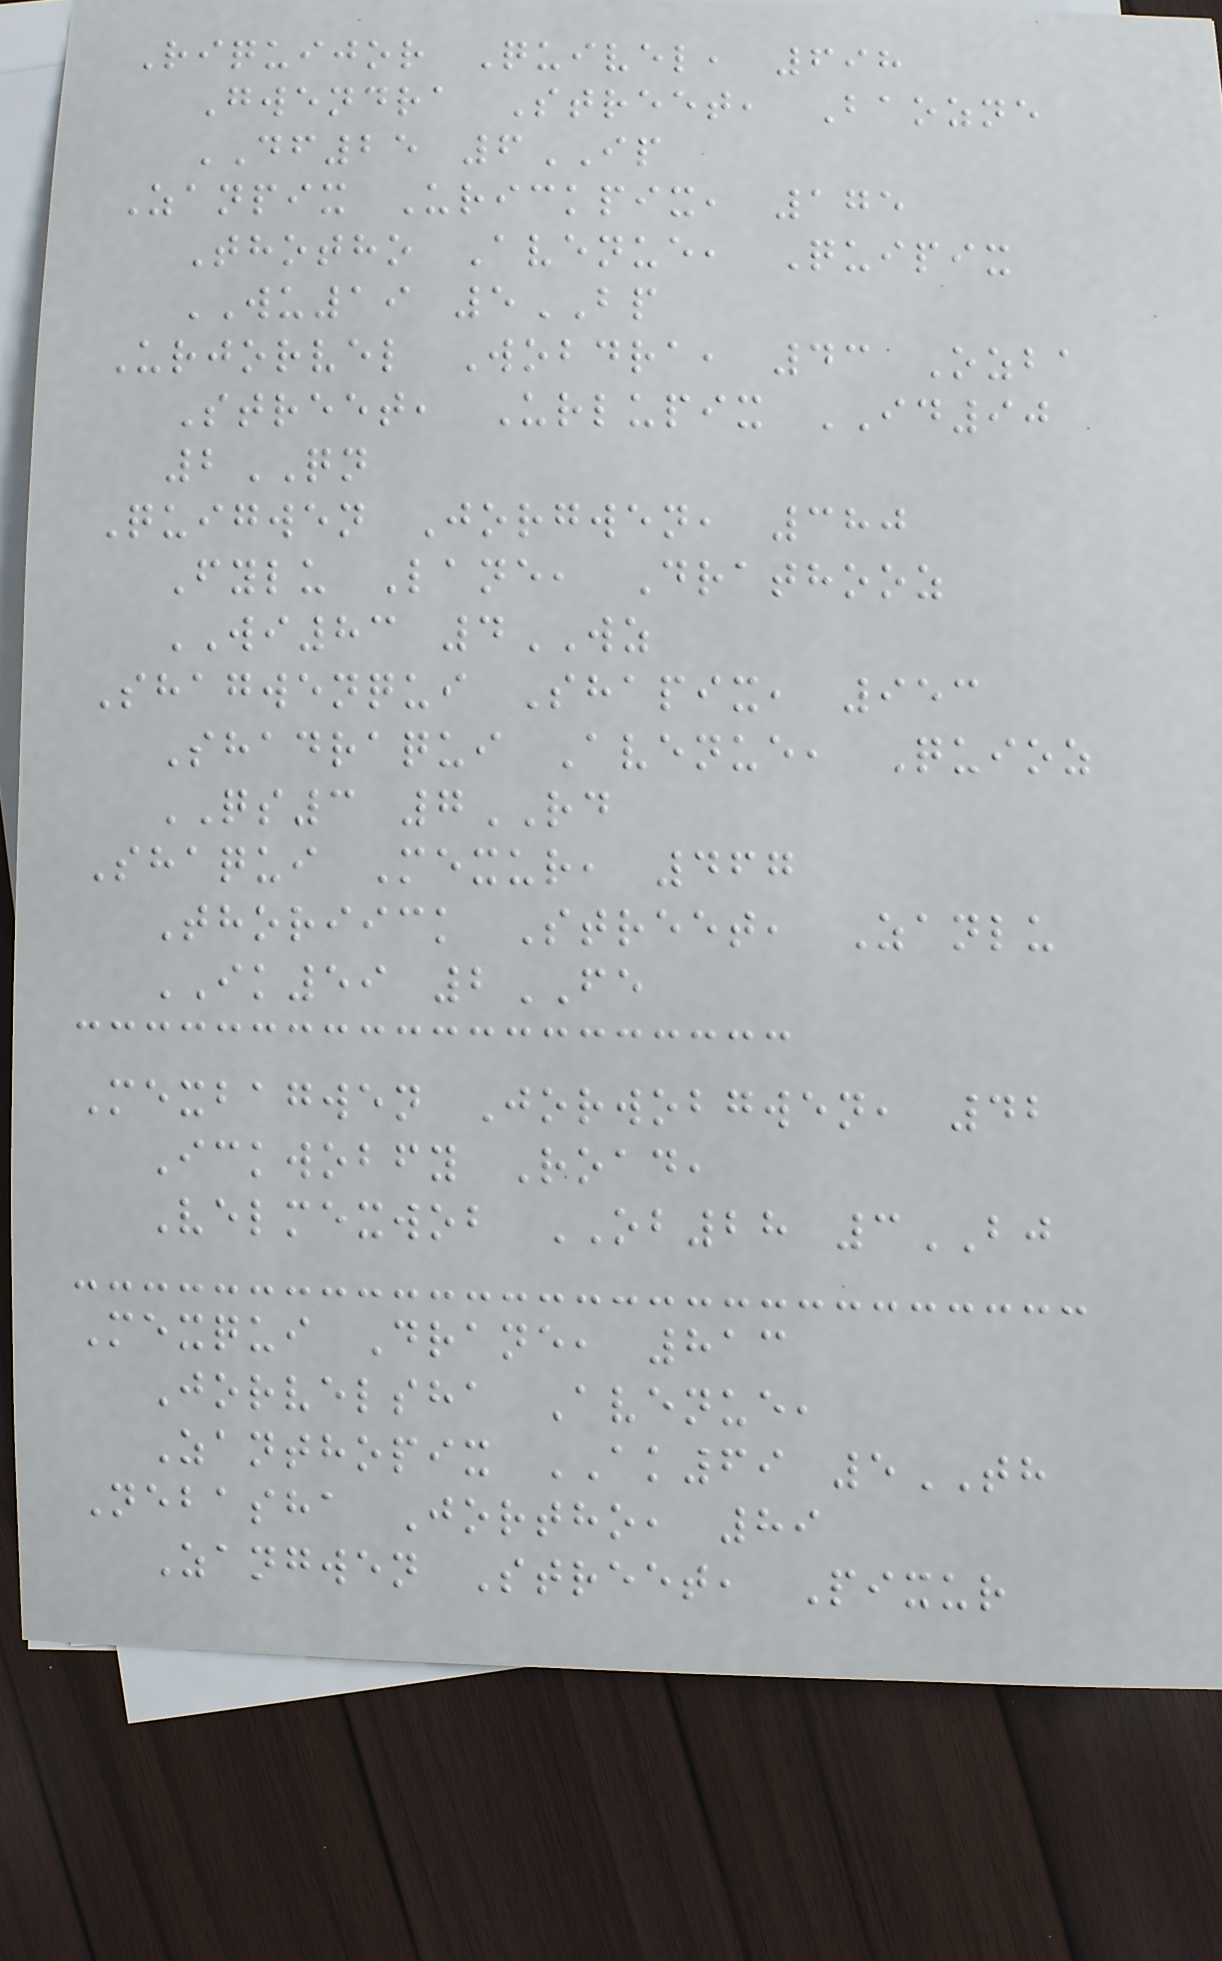Riquijor Quivel, 698
Gwendra Street, Baozne
DF25 6IP
Zanpix Urickpix, 175
Thotho Avenue, Quipix
WU19 5BP
Urjorvel Wobdra, 43 Ozba
Street, Urlupix ID90
2QN
Quigwen Jorgwen, 380
Fylu Lane, Drathooz
WI83 4WZ
Shagwenqui Shapix, 953
Shadraqui Avenue, Quioz
QS3 7RD
Shaqui Mexur, 467
Thoriick Street, Zanlu
IK59 2FE
Mexbagwen Jorwobgwen, 42
Ickwobfy Road,
Velmexwob OB28 3BJ
Mexqui Drane, 813
Jorvelsha Avenue,
Zanthopix AK69 5TH
Nebasha Jortho, 89
Zangwen Street, Pixur
